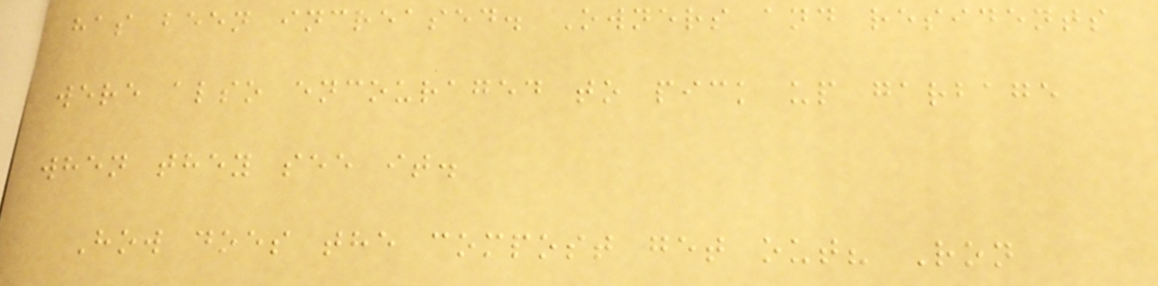has been increased. Owners and residents
were also encouraged to pick up garbage
when they see it.
How does the compost get out? Ron
